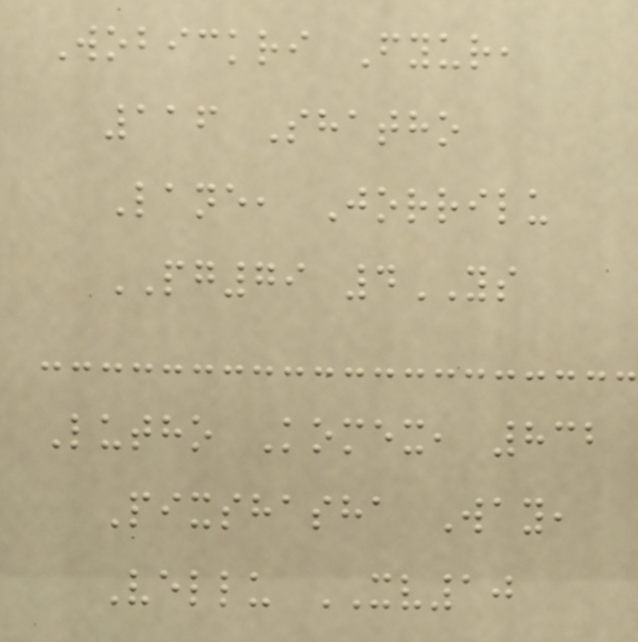Wobickri Fyur,
116 Shatho
Lane, Jorrilu
PG79 4YS
Lutho Komex, 832
Pixshasha Way,
Vellu XV10
